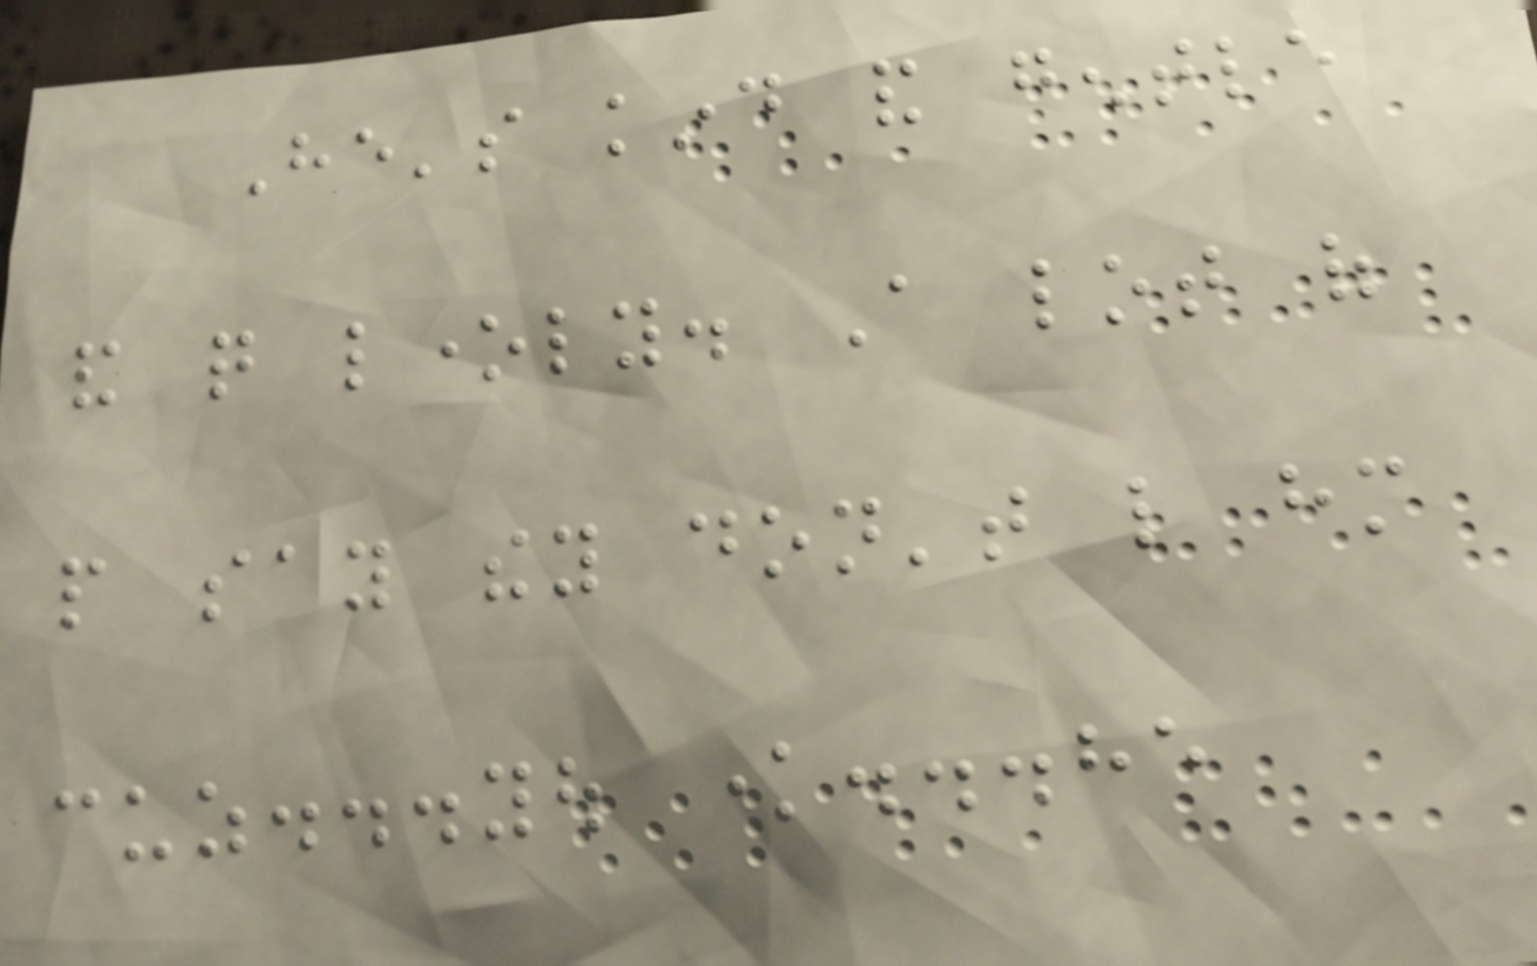He's kind and gentle
and quite lonely. A lot of
people say they don't like him
cuz...you know...he
